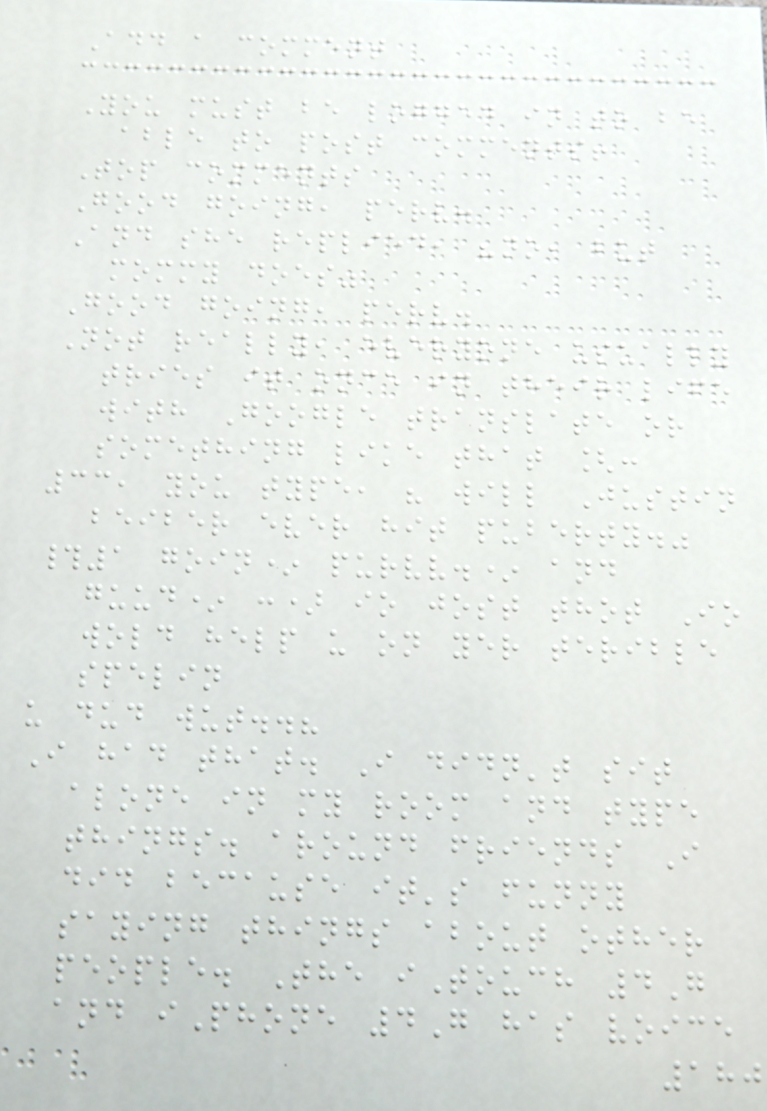Add a comment
You must be logged in to be
able to post comments!
Top comments
Good going, perv.
And she replied, "no, but
mommy does"
Good going, perv.
Not really, everyone usually
tries it once in their life
with Google translate or
something like that [:
33, you type, " will Justin
beiber ever hit puberty."
#1 goin* purvv.* and
guud* :) io jost thot Io
wold help u on yer terible
spelin
u dud wut..?
I had that. I didn't sit
alone in my room and type
things. around friends I
did because it's funny
saying things about other
people. The iTouch 4G
and iPhone 4G has voice
180
